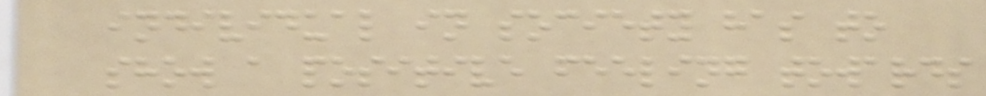individual in society has to
show a positive feeling towards
